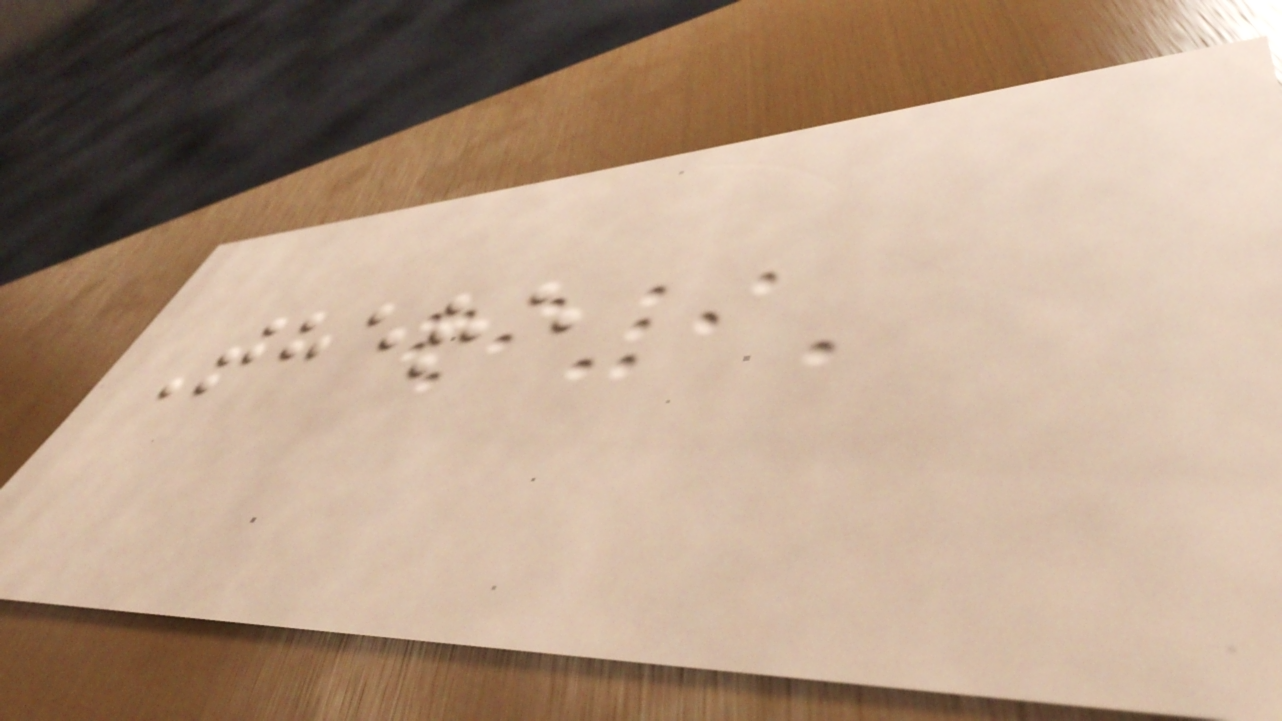There
